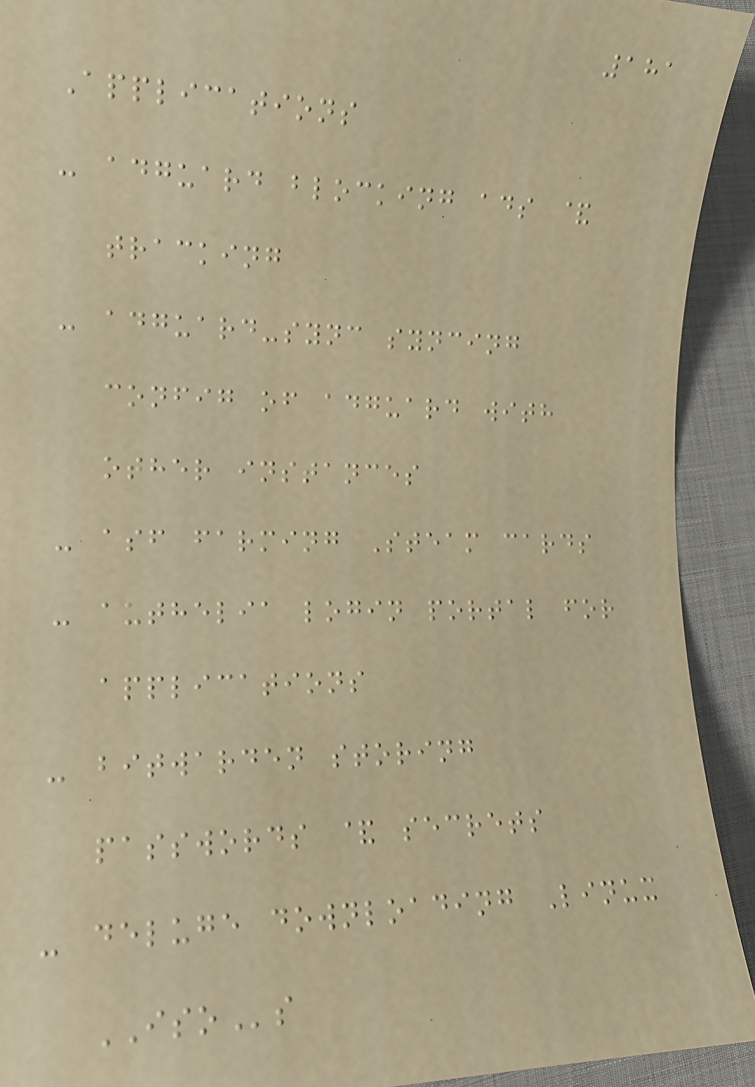181
Applications
- adguard blocking ads &
tracking
- adguard-sync syncing
config of adguard with
other instances
- asf farming Steam cards
- authelia login portal for
applications
- bitwarden storing
passwords & secrets
- deluge downloading Linux
ISOs
